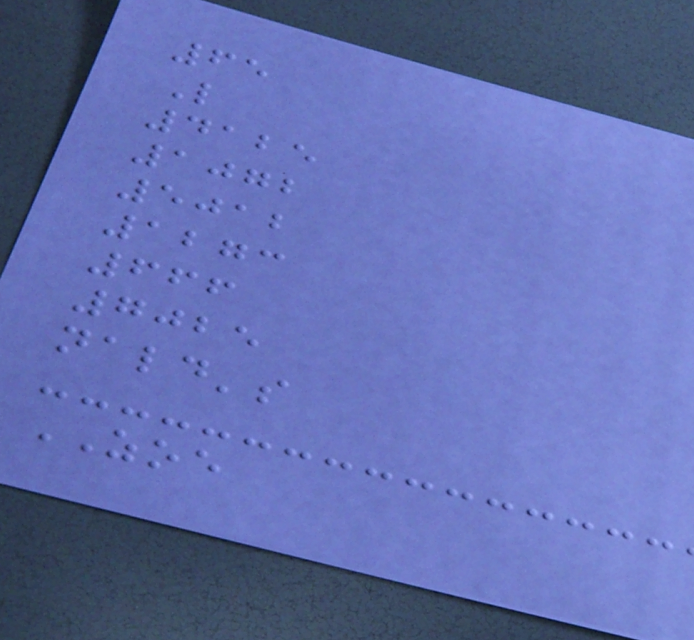65
L
4125
1072
5012
1273
666
7025
nald's
ZOE
